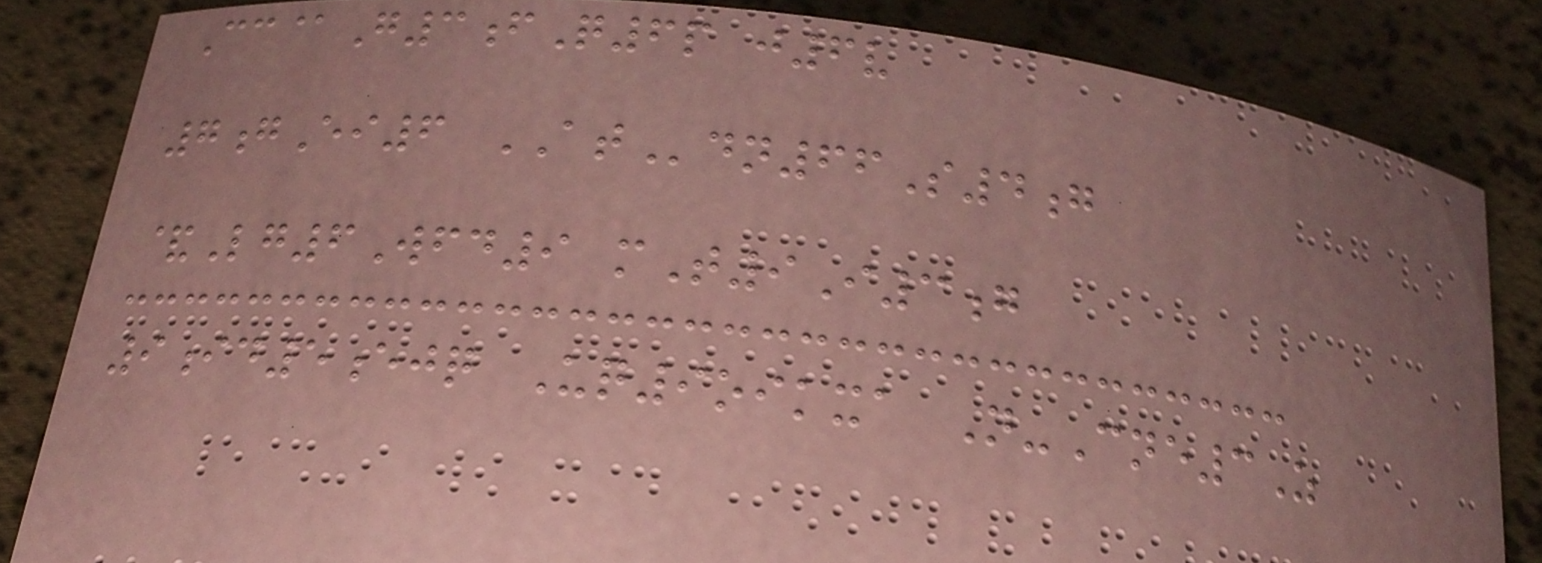Cc@G3fQ6p j6v
7gEi6 ATdn66S4g
&Lg6Wfd9 mT9I3g
9id5ejq Uq9oikxa N-Cne3Z
